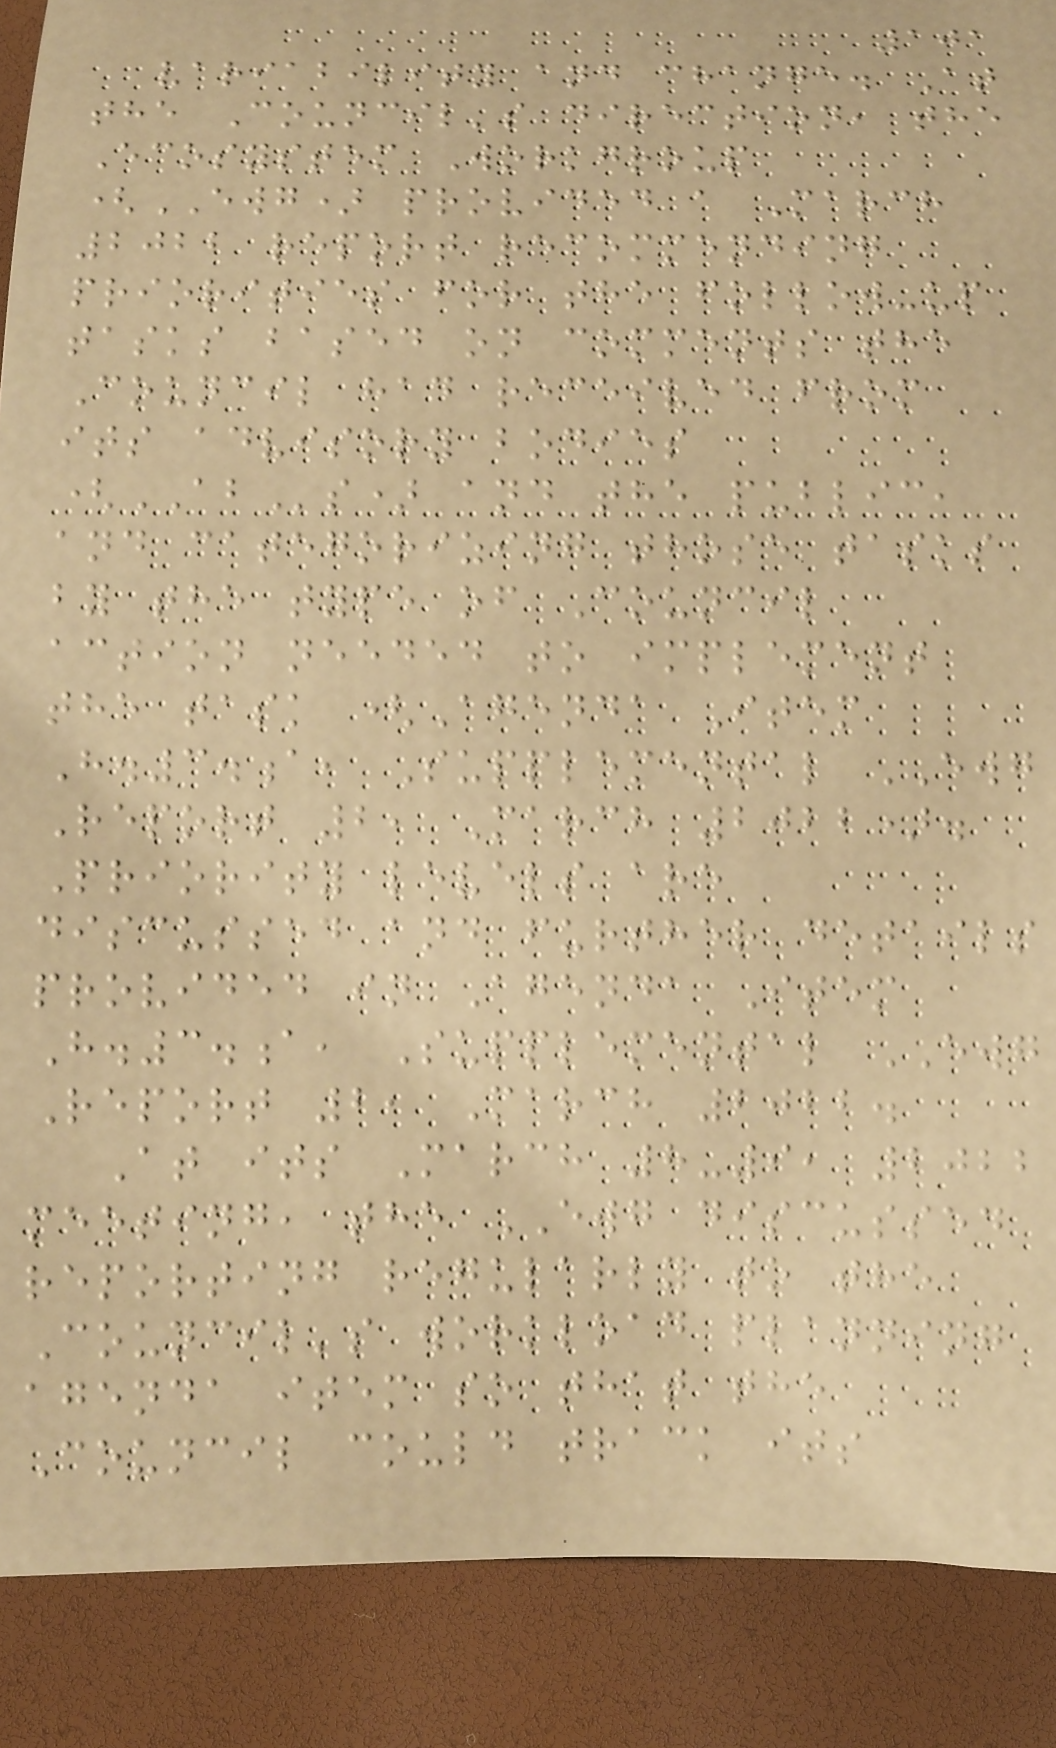101
variability and change. At
the Council's direction, the
Ecosystem Workgroup
(EWG) provided a March
2022 report recommending
priorities for the follow-up
tasks based on comments the
Council had received from
its advisory bodies
(ABs) and the public,
and categorizing those tasks
by the type of Council
action needed to implement
the task (Agenda Item
H.3.a, Supplemental EWG
Report 2, March 2022).
Priority levels are
discussed and further details
provided in Agenda Item
H.3.a, Supplemental EWG
Report 2, March 2022.
At its March 8-9, 2022
meeting, the EWG discussed
reporting regularly to the
Council's workload planning
agenda item so that the
Council could track its
